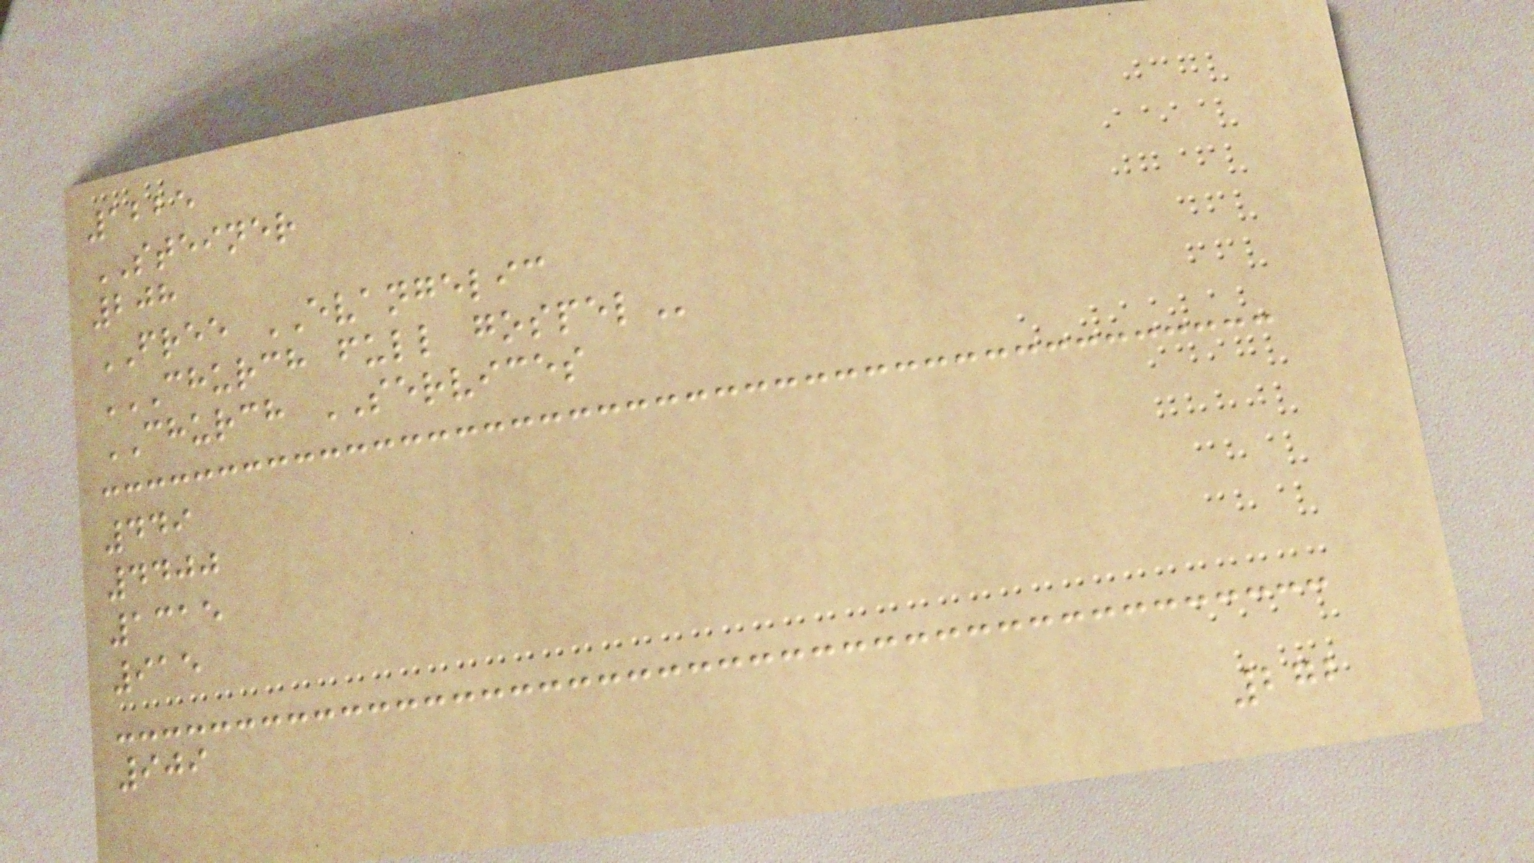1225
STEINER
208
FREE EVANGELIC
CHURCH FULL GOSPEL
CHURCH SERVICES
449
4400
1315
915
909
272
